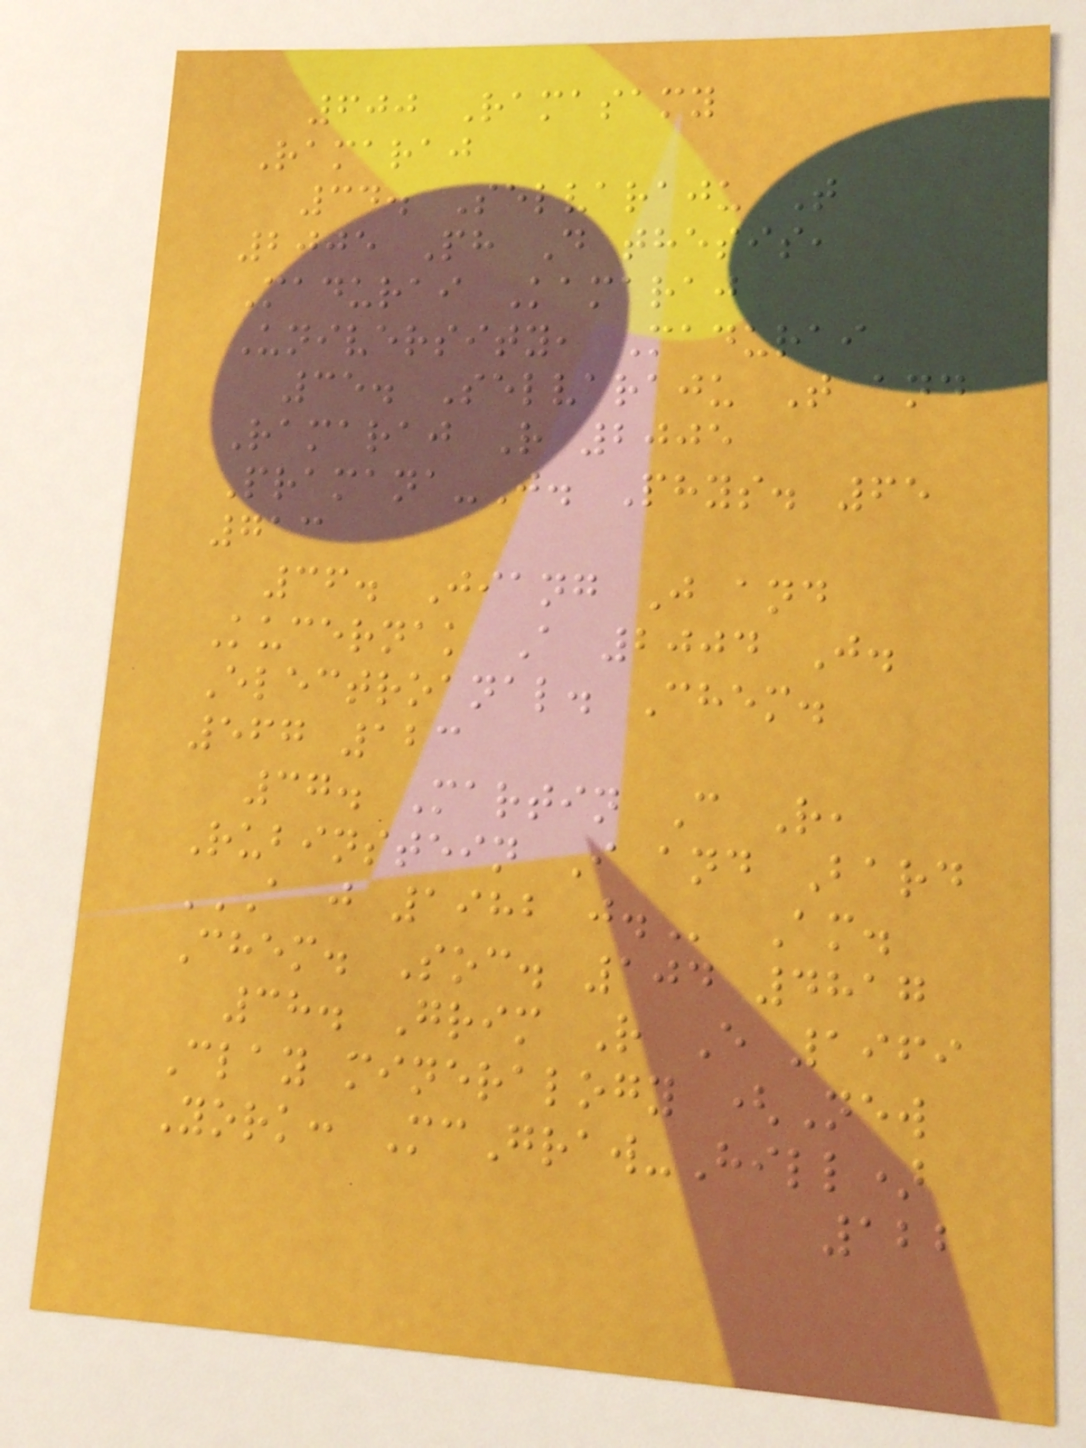600 Ramasamy
Ramaraj
34. Selvaraju T
2005 Ph D thesis,
Madurai Kamaraj
University, Madurai
35. Selvaraju T and
Ramaraj R 2005
Pramana-J. Phys. 65
713
36. Jiang J and
Kucernak A 2004 J.
Electroanal. Chem.
567 123
37. Martin C R,
Rubinstein I and Bard
A J 1982 J. Am.
Chem. Soc. 104 4817
38. Grim R E 1969
Clay mineralogy (New
York: McGraw-Hill)
122
